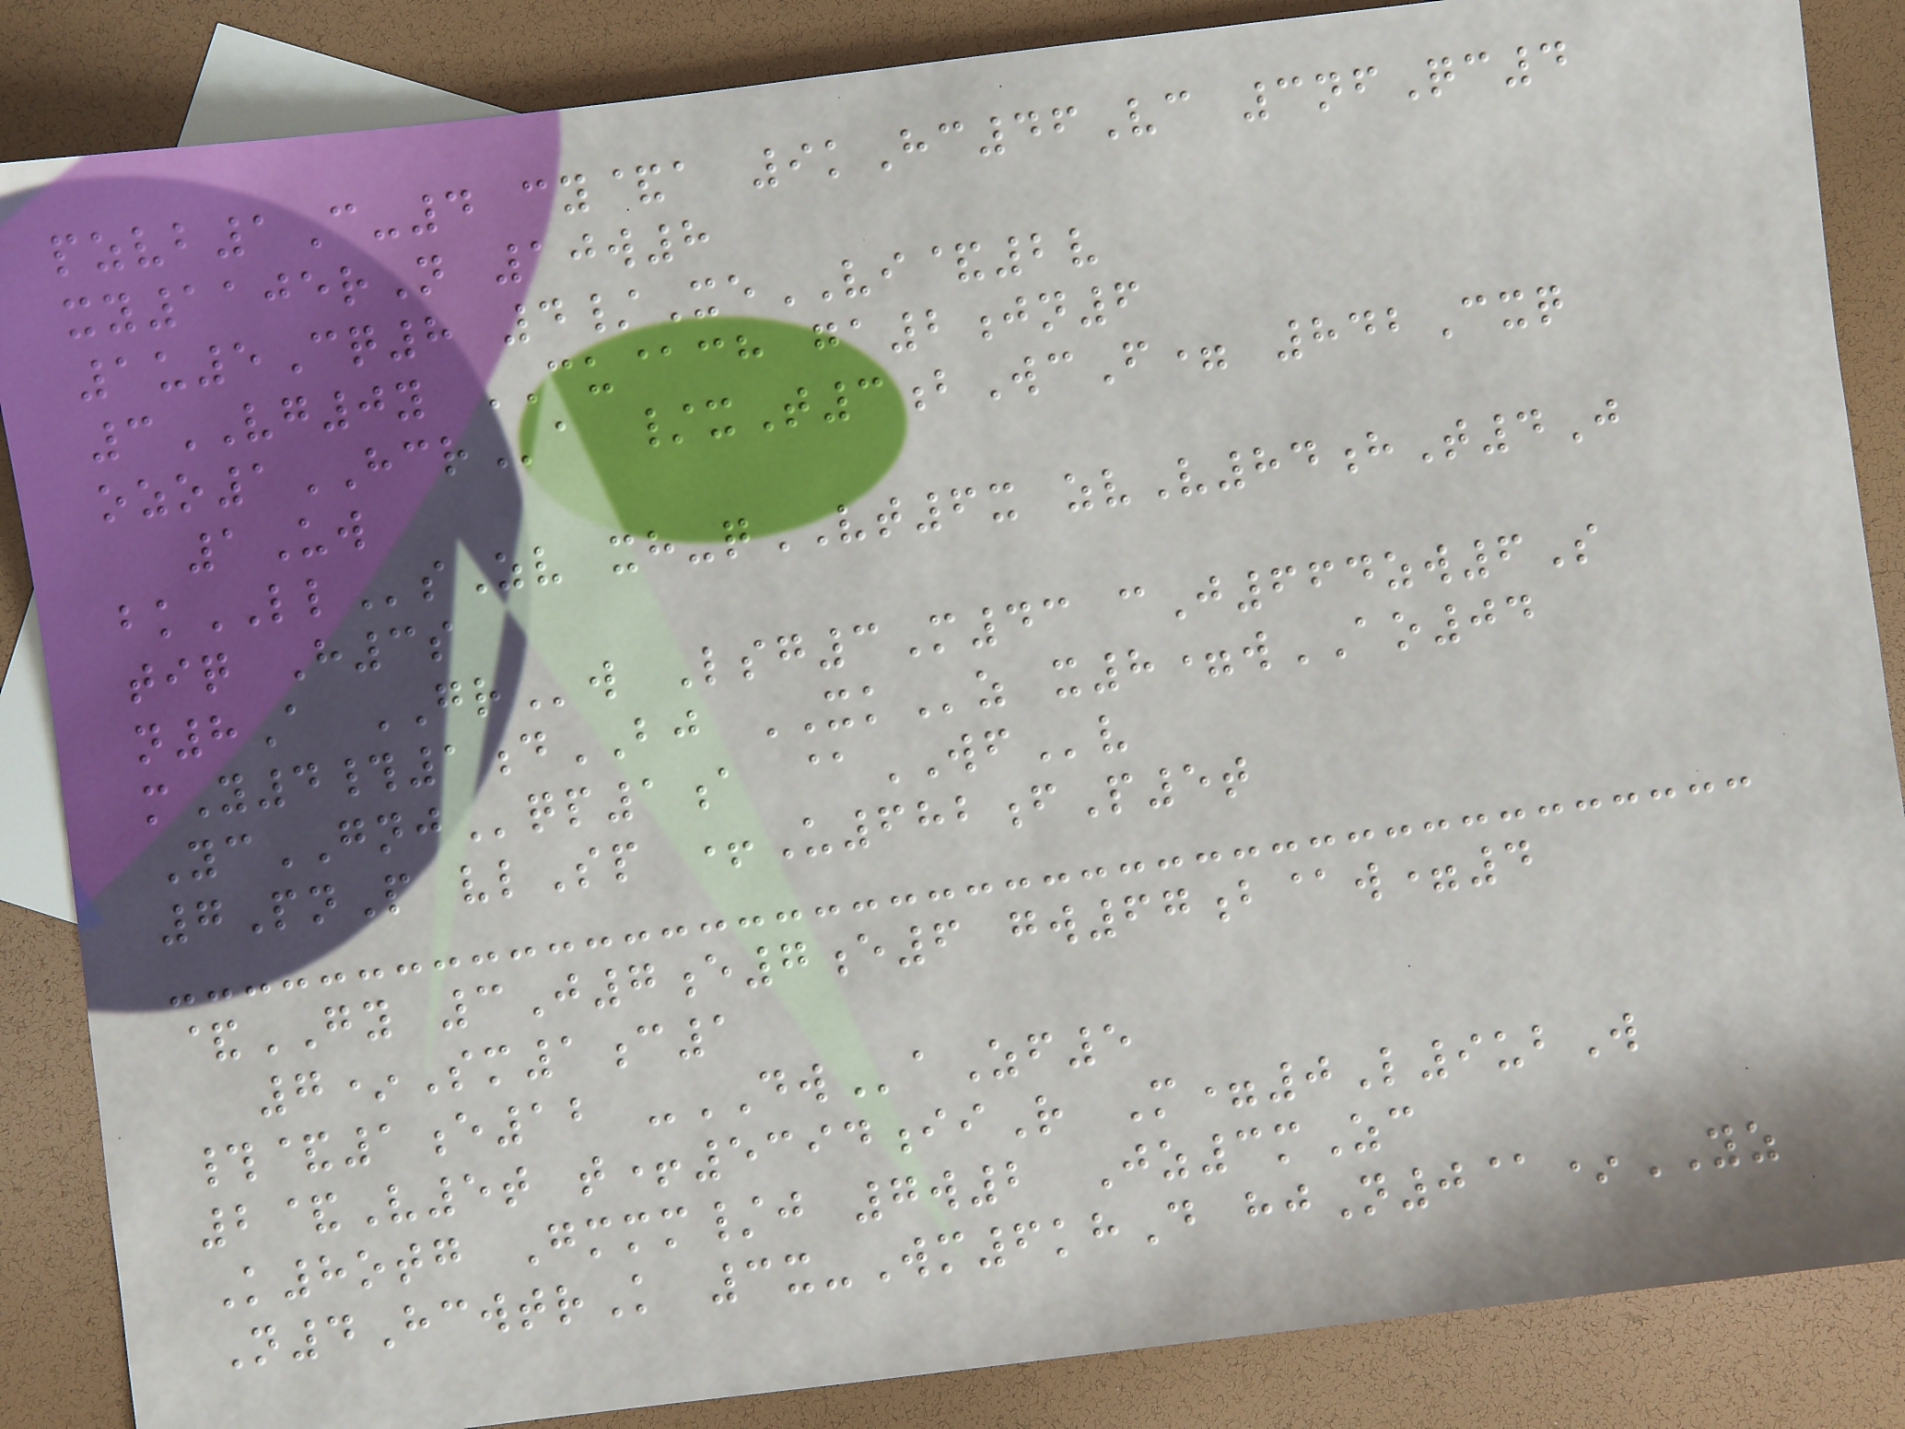pzvb1C-4 cy&a 9kHc46Vc 3nfQc4
xy1105rN 10w8
1u5Cq8 4/XeVI&2v
3VG0y CU@ch ga2jn6
ozo1HCRa /xT3bWcF= 842Cxq
1Uw
bkLLsZv xh-qVT6x zvV84hT4J
tiq H3s
n8A GRw Lsg3M43 cJ664zw6S
mY4#1dBJ XKz x8=wAO04
YcGNJqp1a @WFv
7PnP vlSp +U682fP5t
&GY 3J7e7e6 gw67b@w=4
7*Sm1c1
#&1e12 -DWaZf5
2&V5t t+5394iiR M=0L9ubW
K8otg Gmmm/j 7w2 Jz3mZc
N4HcwtrK 3x-Wm6khD hjN0@*YZ
